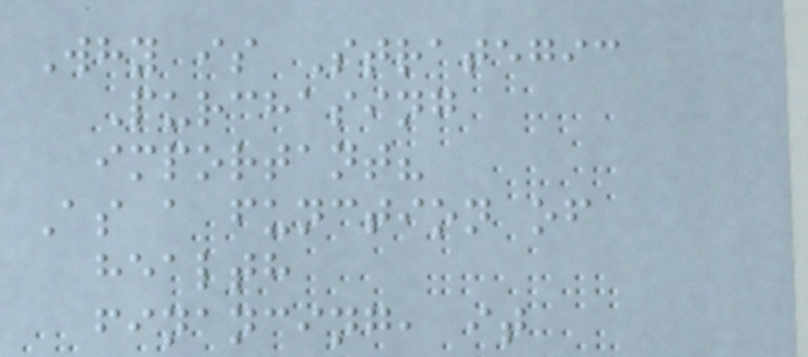Why is Strategic
Purchasing
important?
As a function of
health
financing, it
